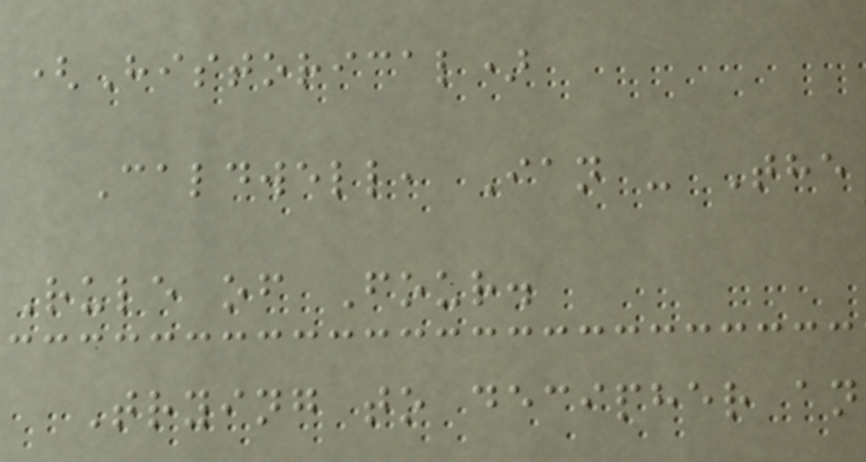(Historical)
Caldwell, Ian - The
Rule of Four.
Trying to decipher an
